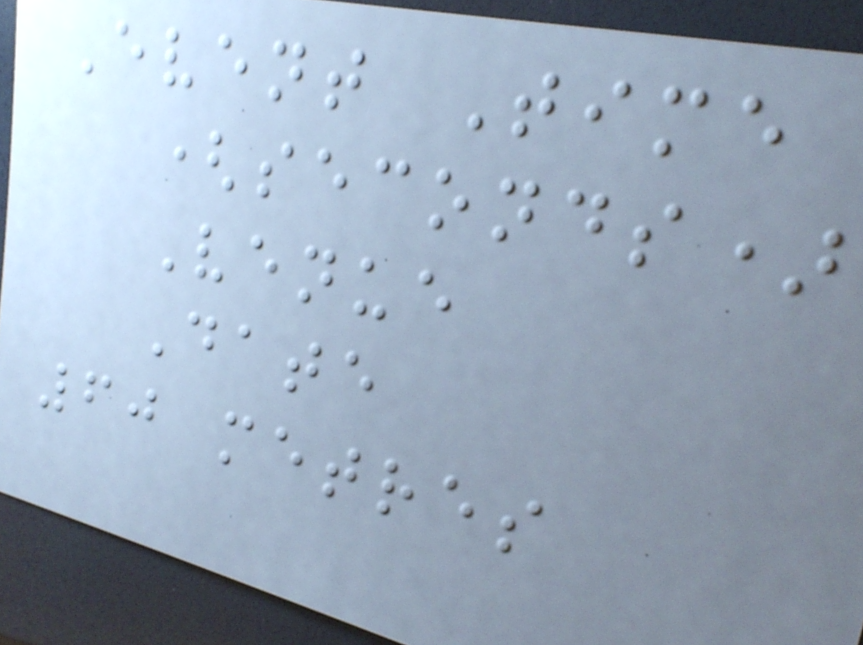Event Time
(seconds)
Venue
Date
60 metres
